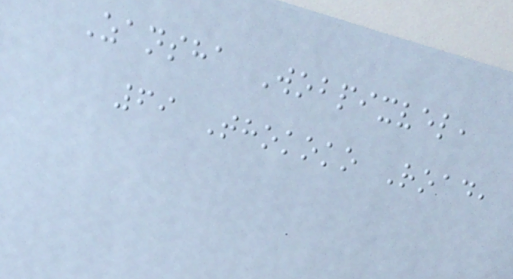Zansha Wobpixvel,
69 Thokoko Road,
